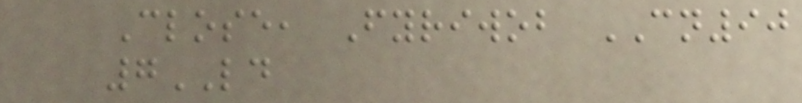Close, Fyriwob CN90
7LD
